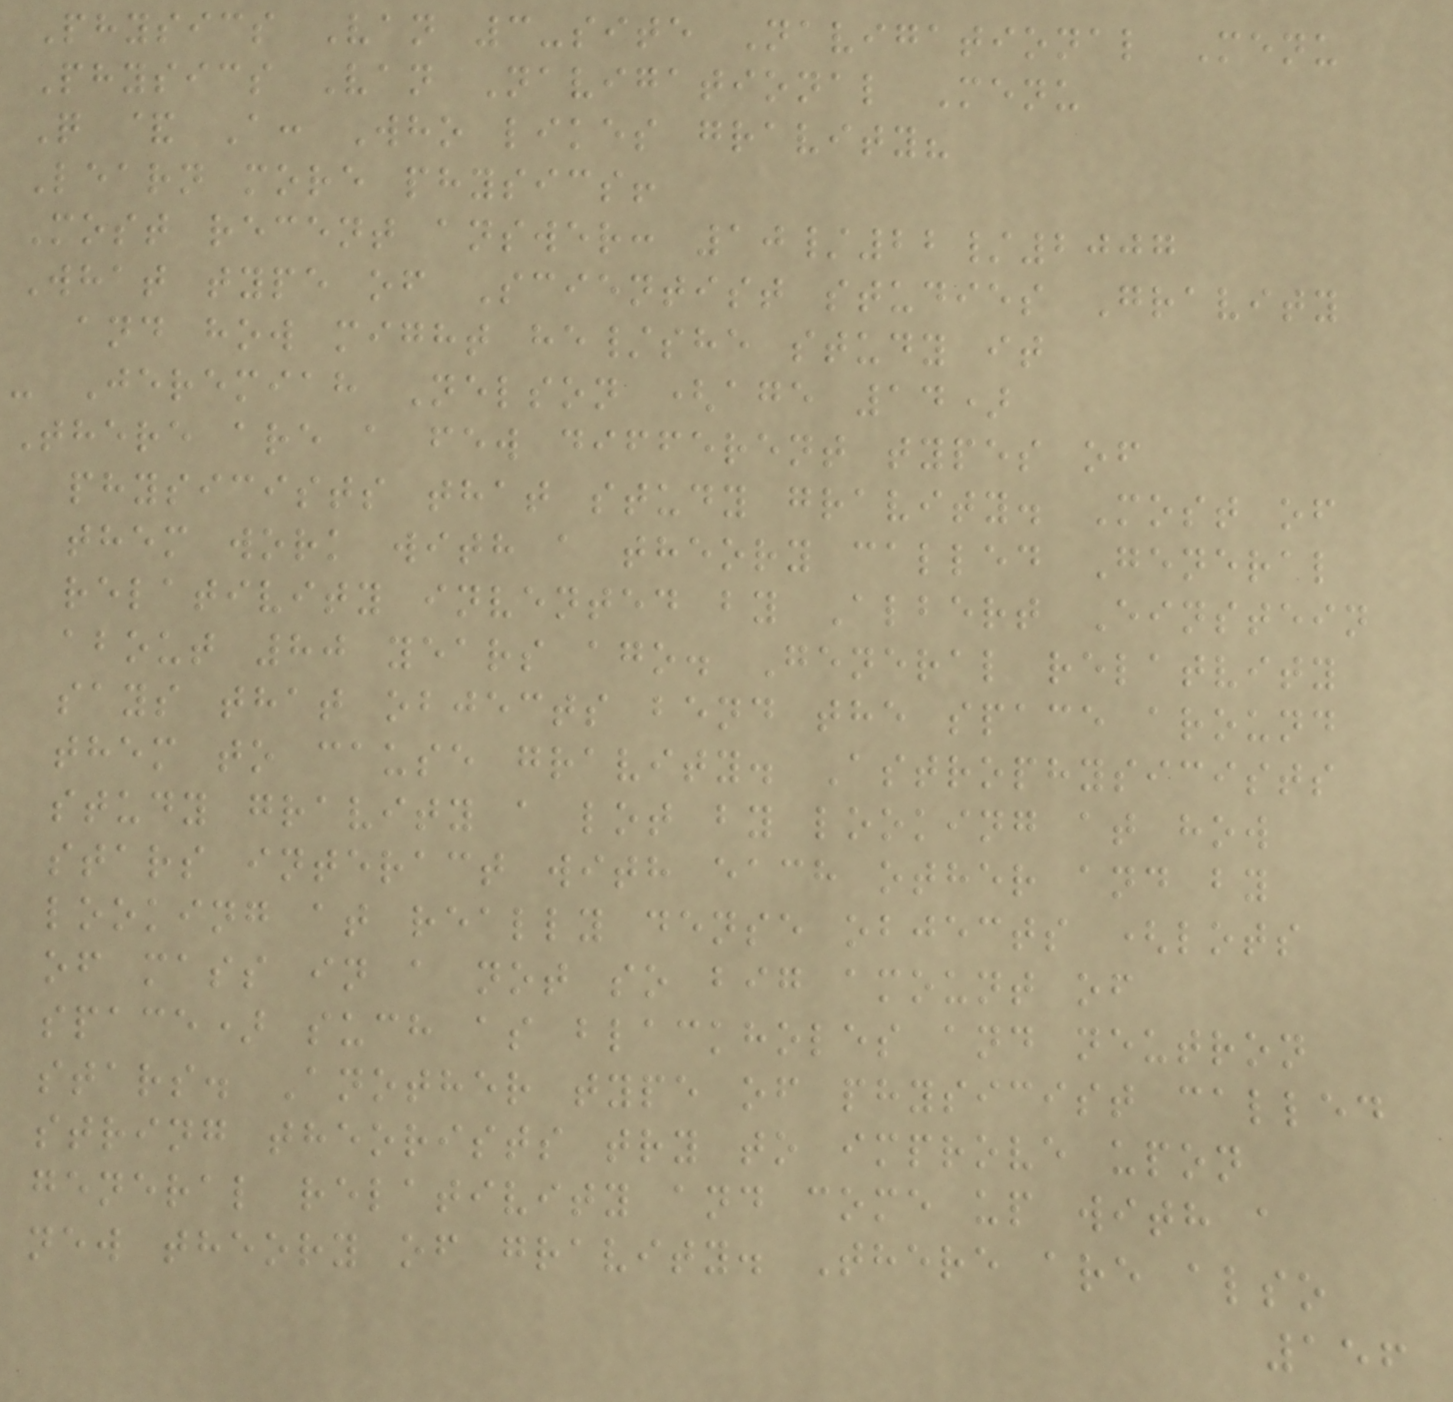Physics Van 3-site Navigational Menu
Physics Van Navigational Menu
Q & A: Who likes gravity?
Learn more physics!
Most recent answer: 10/22/2007
What type of Scientist studies Gravity
and how might he/she study it
- Jeremiah Nelson (age 14)
There are a few different types of
physicists that study gravity. Most of
them work with a theory called General
relativity invented by Albert Einstein
about 80 years ago. General relatvity
says that objects bend the space around
them to cause gravity. Astrophysicists
study gravity a lot by looking at how
stars interact with each other and by
looking at really dense objects (lots
of mass in a not so big amount of
space) such as blackholes and neutron
stars. Another type of physicist called
string theorists try to improve upon
general relativity and come up with a
new theory of gravity. There are also
156
